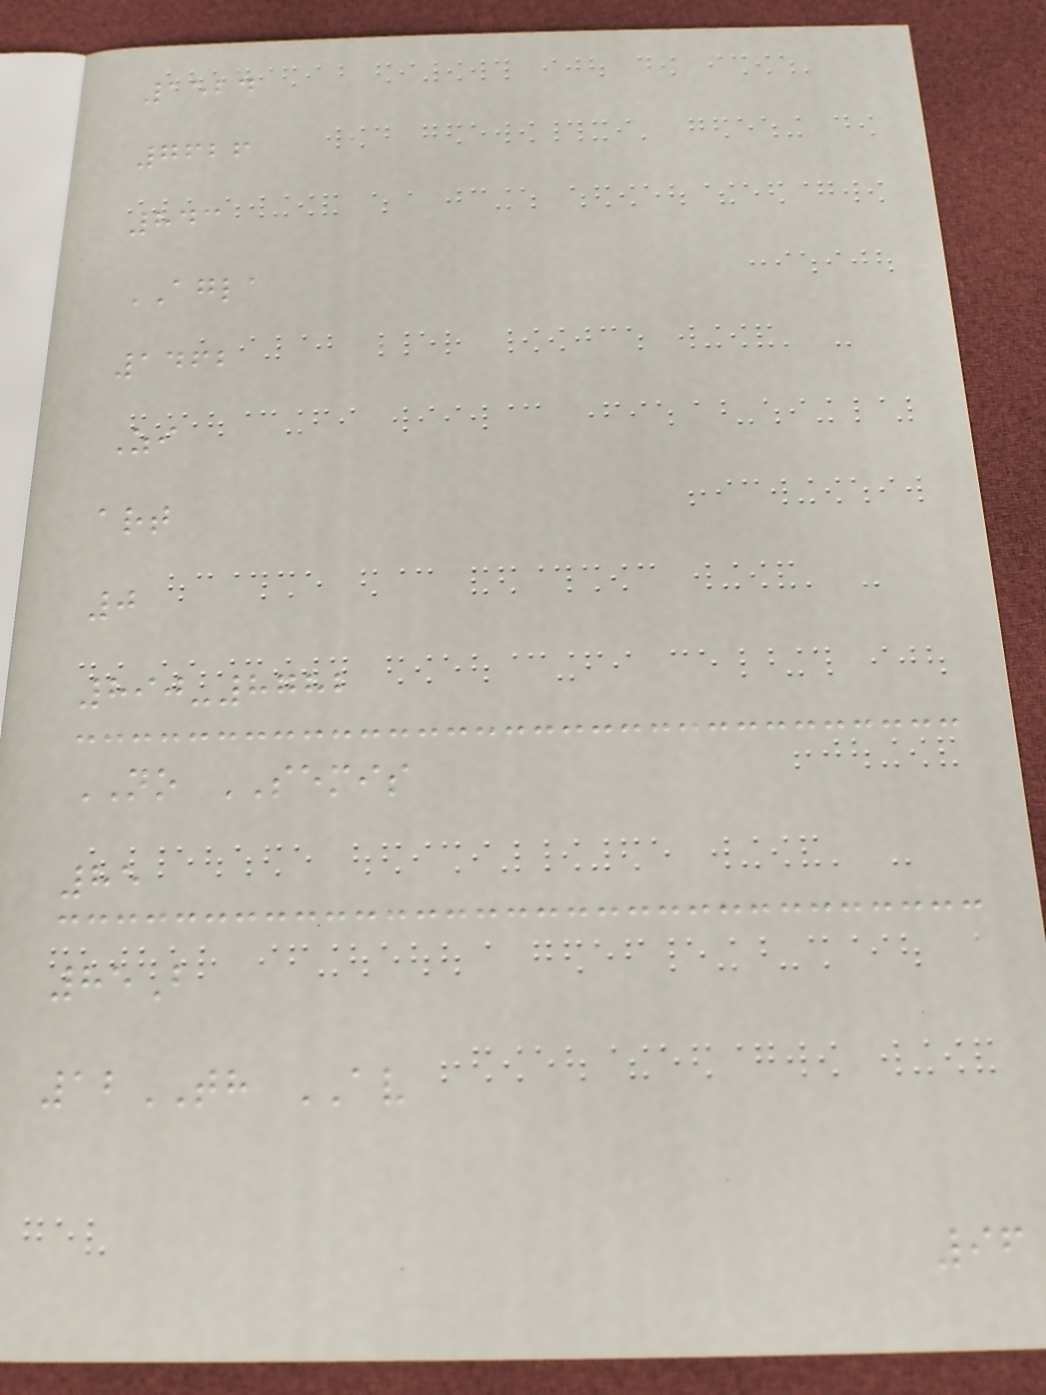1524
7626
843
AGLA
1462
Zi
art
0
890-8782
NO SEMIS
85
85B
12TH AV
96
